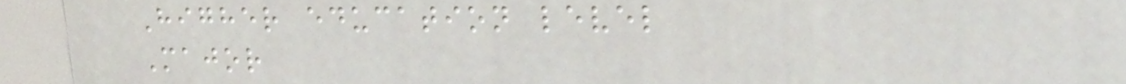Higher education level
Major
